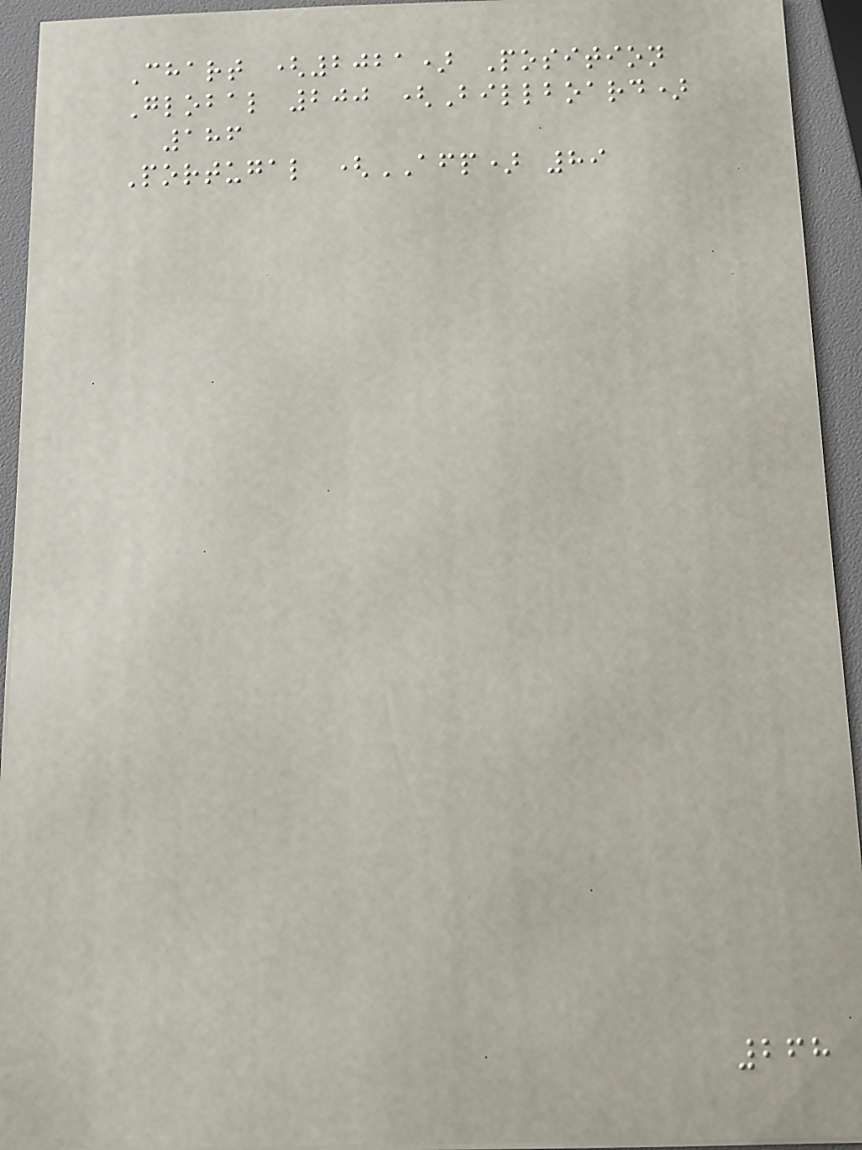Chart (2021) Position
Global 200 (Billboard)
186
Portugal (AFP) 89
268
